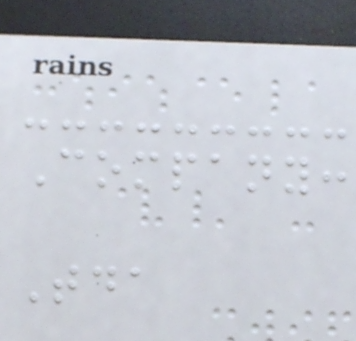Company:
Tda
